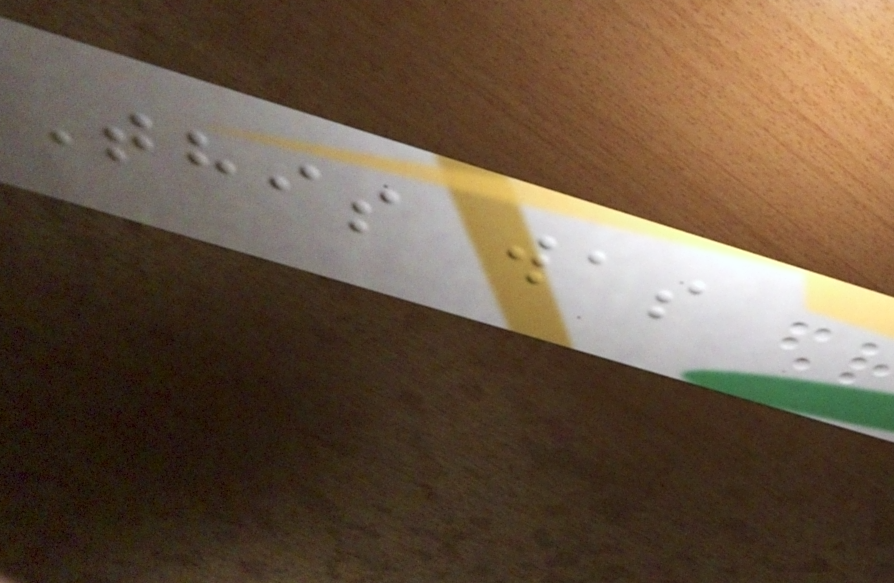This was
